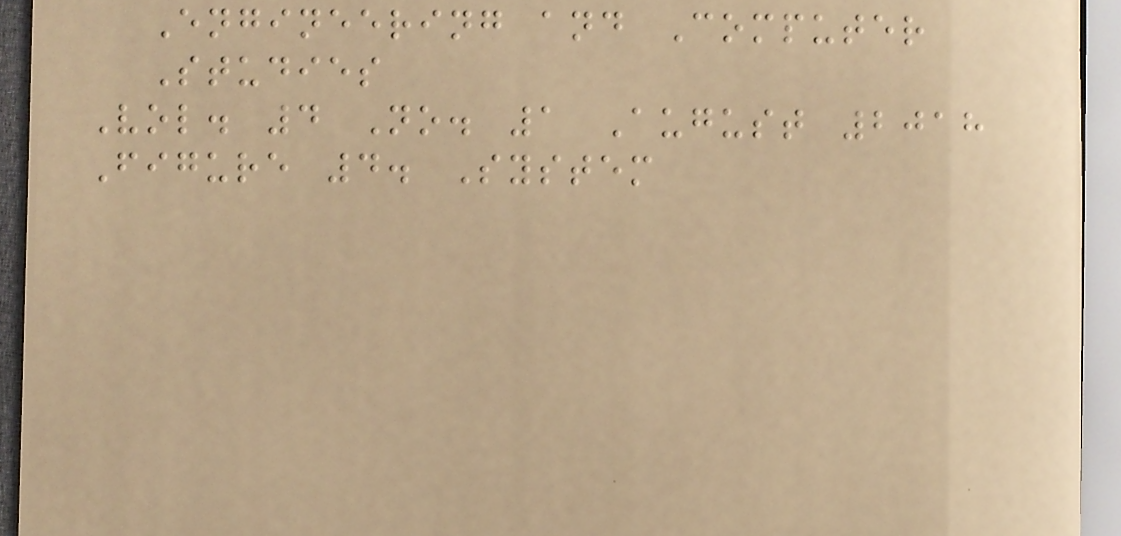Engineering and Computer
Studies
Vol. 4 No. 1 August 2018
Figure 4. System
